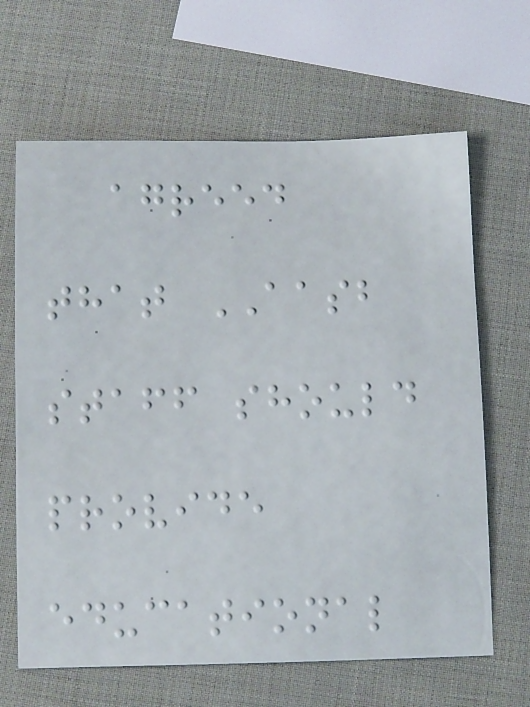agreed
that AASB
staff should
provide
educational
